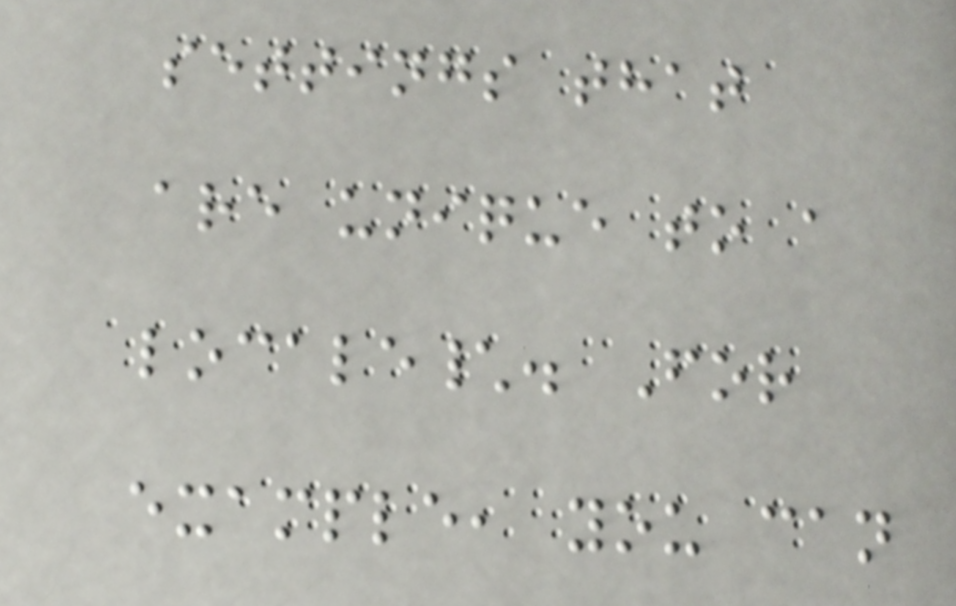settings that
are unique to a
locale\. For
example, you can
